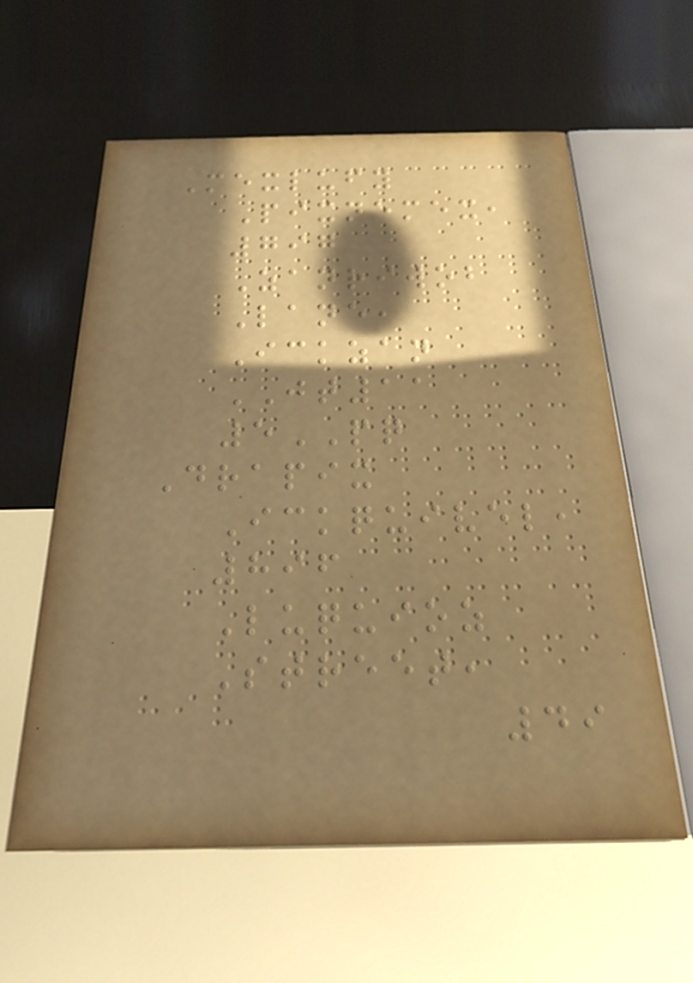Mexlufy
Pixnemex,
797
Zanriwob
Lane,
Ickzan
JT11
5PQ
Drapix
Ickquivel,
896
Luquioz
Street,
49
